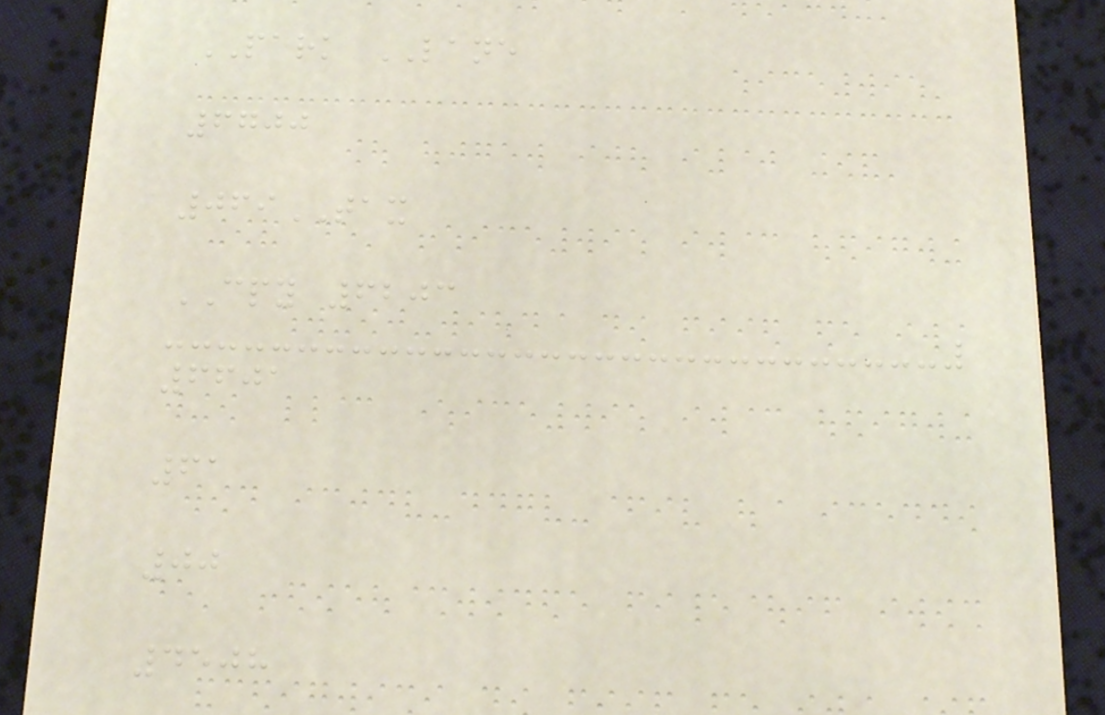PARK LANE
6700
069TAX
CPY 6203
6601
61
00
4508
